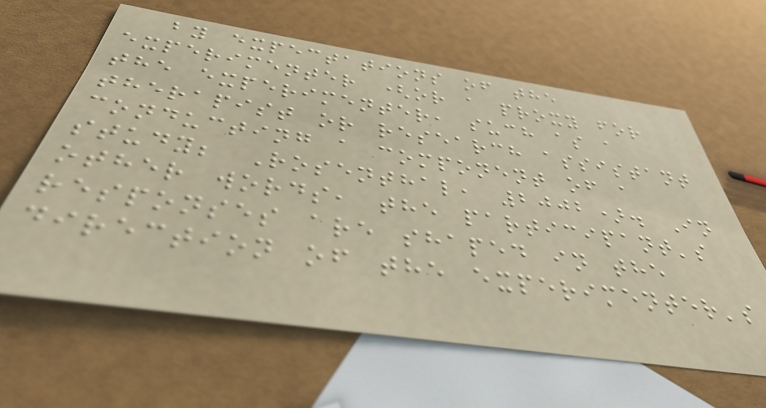by expectations of the
experimenter (or a proxy for
the experimenter, such as a
therapist or research assistant
conducting a component of a
study; Rosenthal, 2002). In
other words, the participant's
responses are shaped in the
direction of the experimenter's
